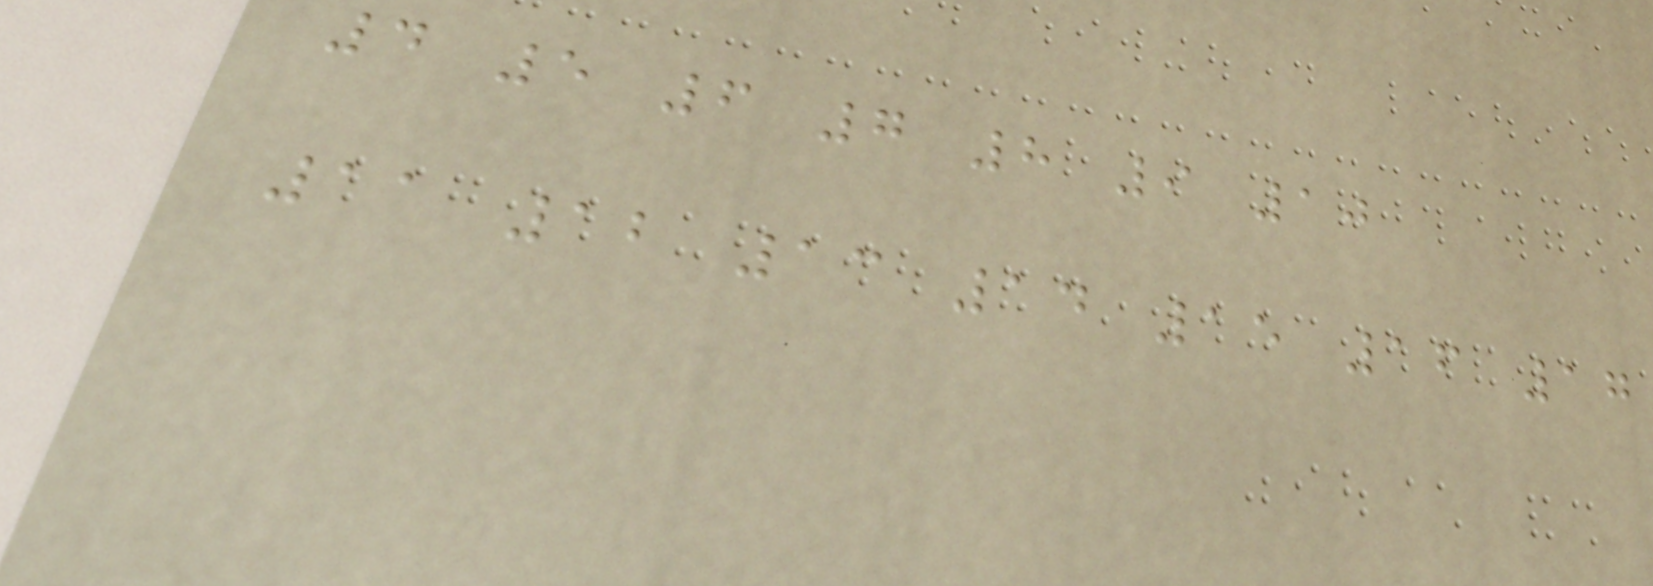4 5 6 7 8 9 10
11 12 13 14 15 16 17
